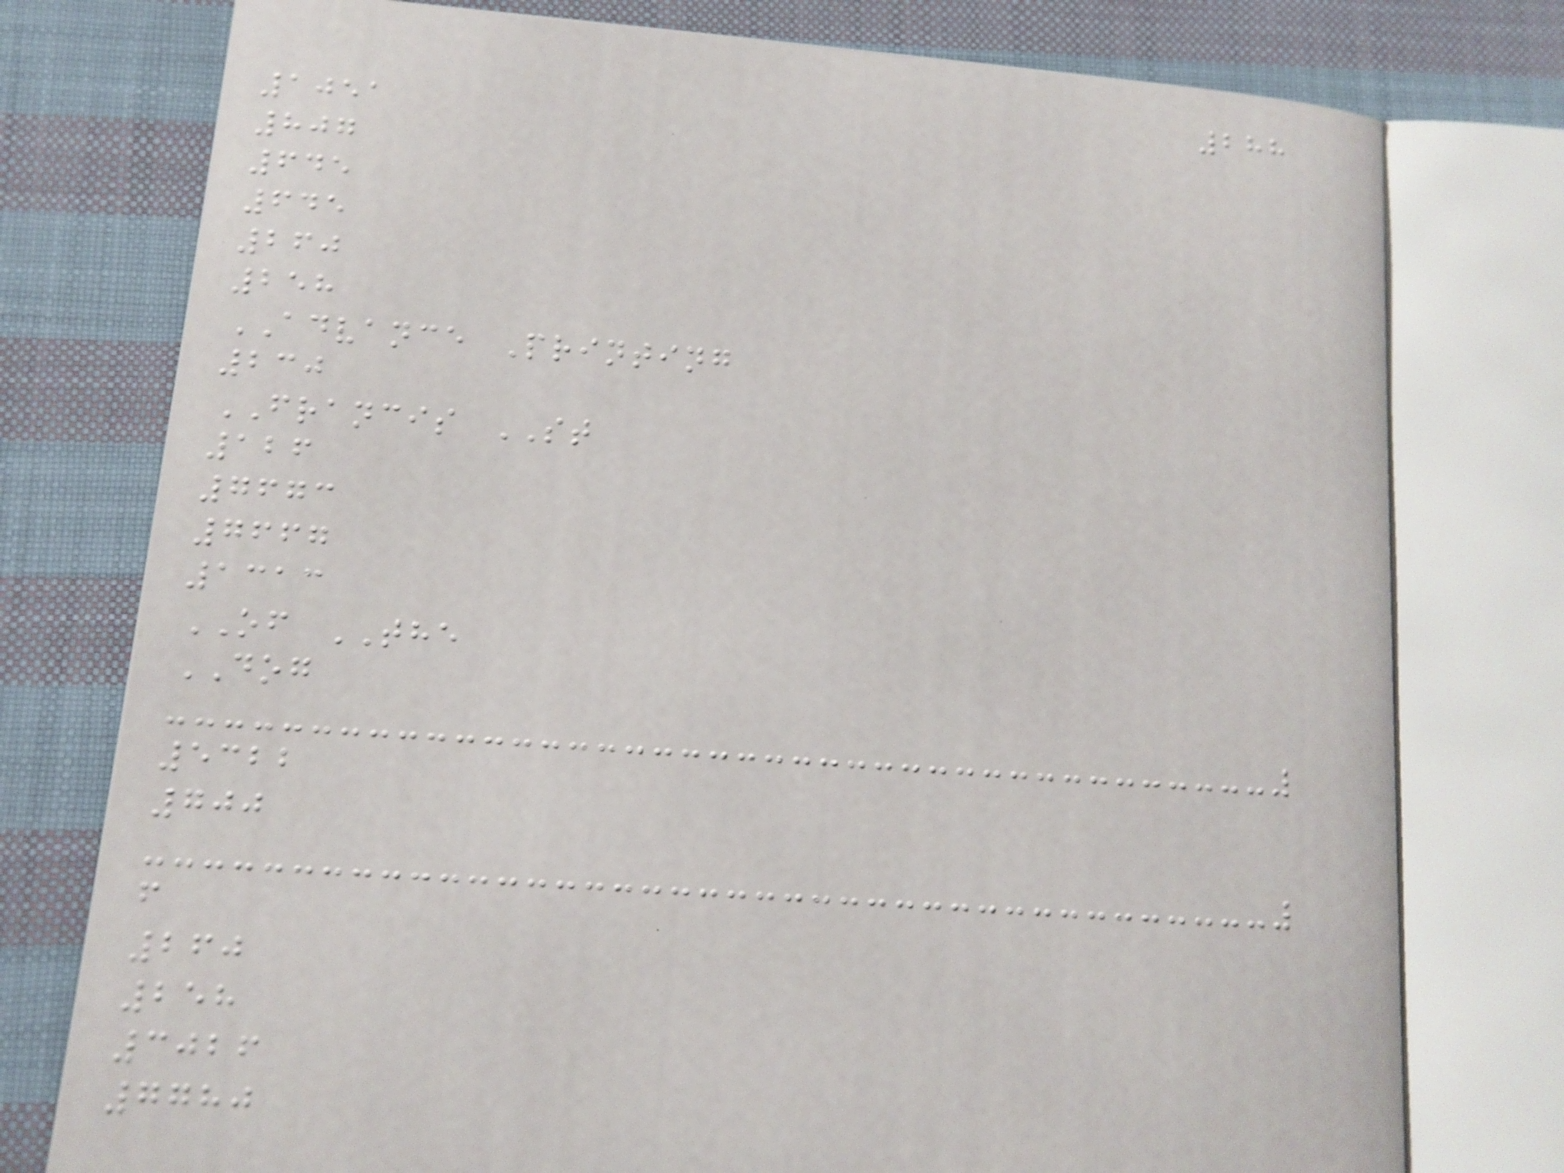288
1051
807
645
645
260
258
ADVANCE Printing
230
FRANCIS ST
126
7673
7667
1313
OF THE
DOG
5322
700
f
260
258
3026
7780
